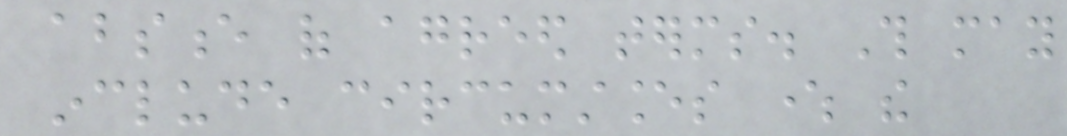absence of agreed terms. This may
include circumstances where the
